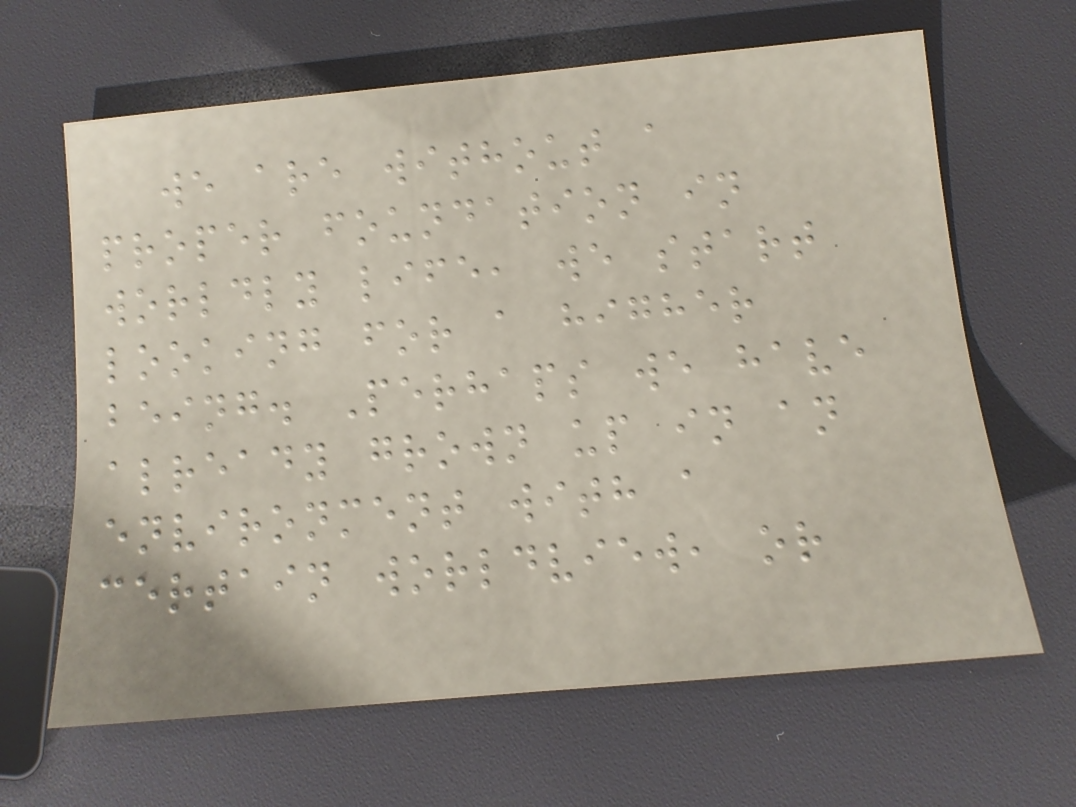we are without a
proper foundation in
worldly life, we start
looking for a higher
being. Perhaps we have
already grown up in an
environment with a
certain worldview, or
